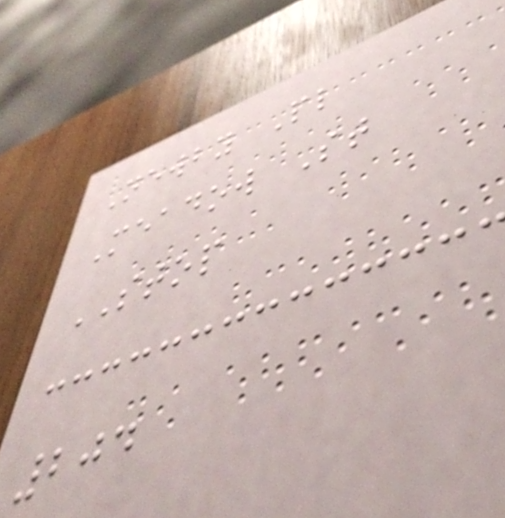Newby Pl
Meadow St
STOP
204
